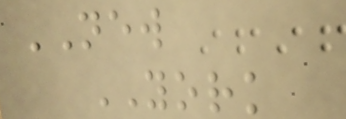NEW
YORK
